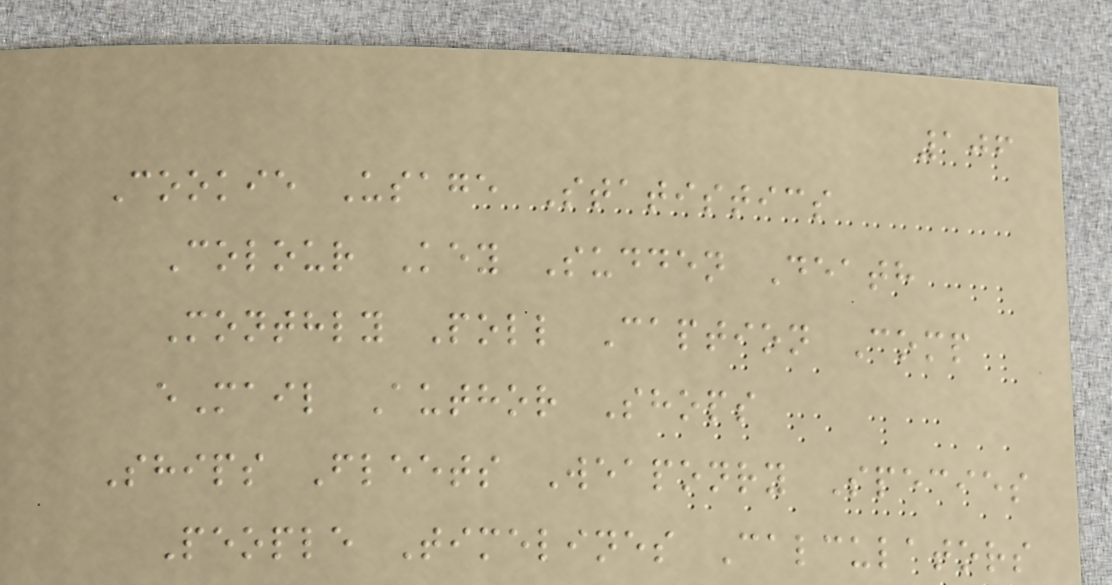106
Cookie Usage Statistics
Colour Key Sudden Death
Monthly Poll Caption Comp
eMail Author Shops
Ships Fleets Weaponry Species
People Timelines Calculators
